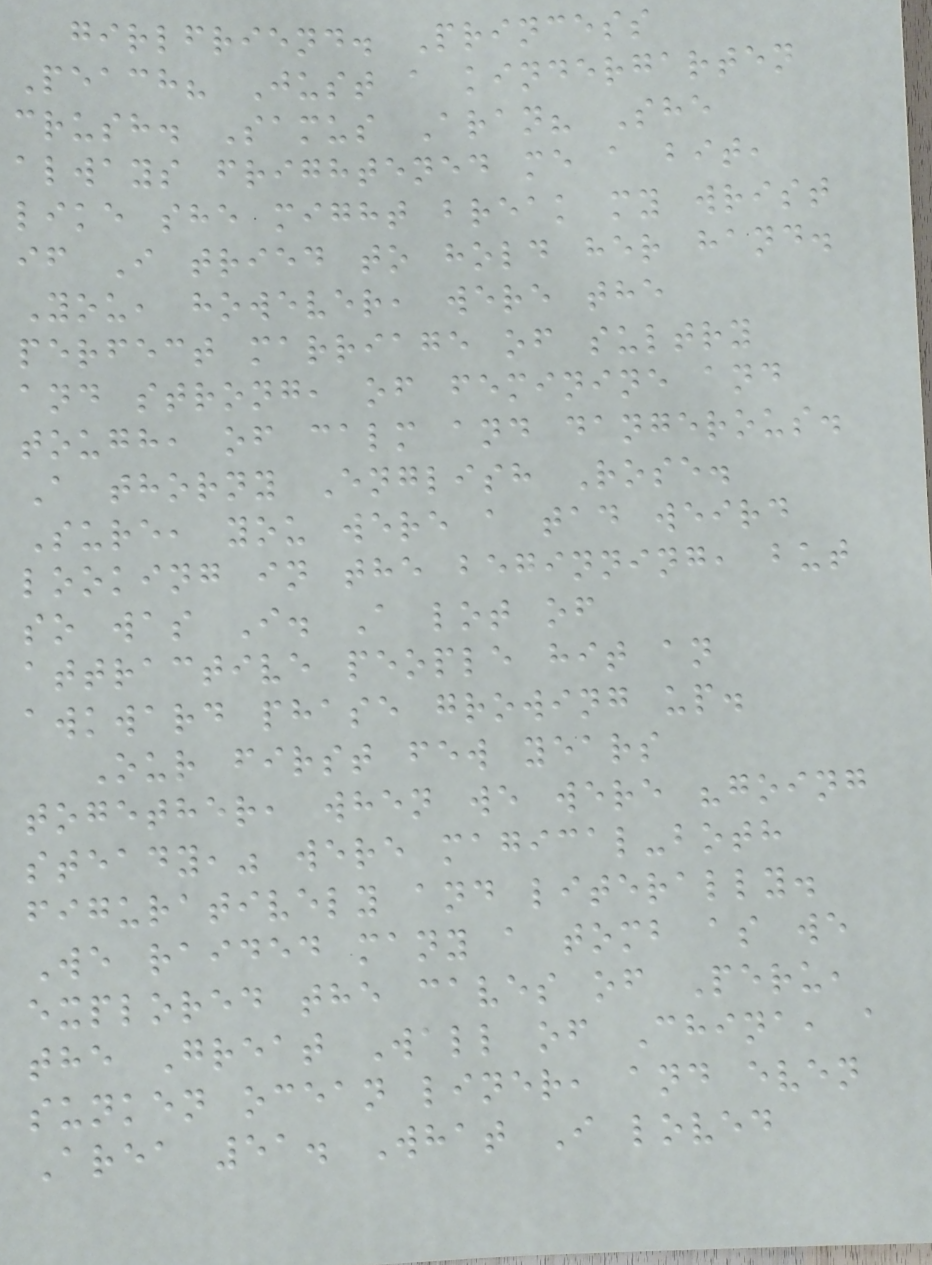girlfriend. Princess
Peach? Just a kindergarten
crush. Samus Aran? She
always frightened me a bit,
like she might break my wrist
if I tried to hold her hand.
You, however, were the
perfect marriage of sultry
and strong, of feminine and
tough, of calm and dangerous.
A thorny English Rose.
Sure, you were a tad weird
looking in the beginning, but
so was I. A lot of
attractive people hit an
awkward phase growing up.
Our first few years
together, when we were "going
steady," were magical-both
figuratively and literally.
We raided many a tomb as we
explored the caves of Peru,
the Great Wall of China, a
sunken ocean liner, and even
Area 51. What I loved
